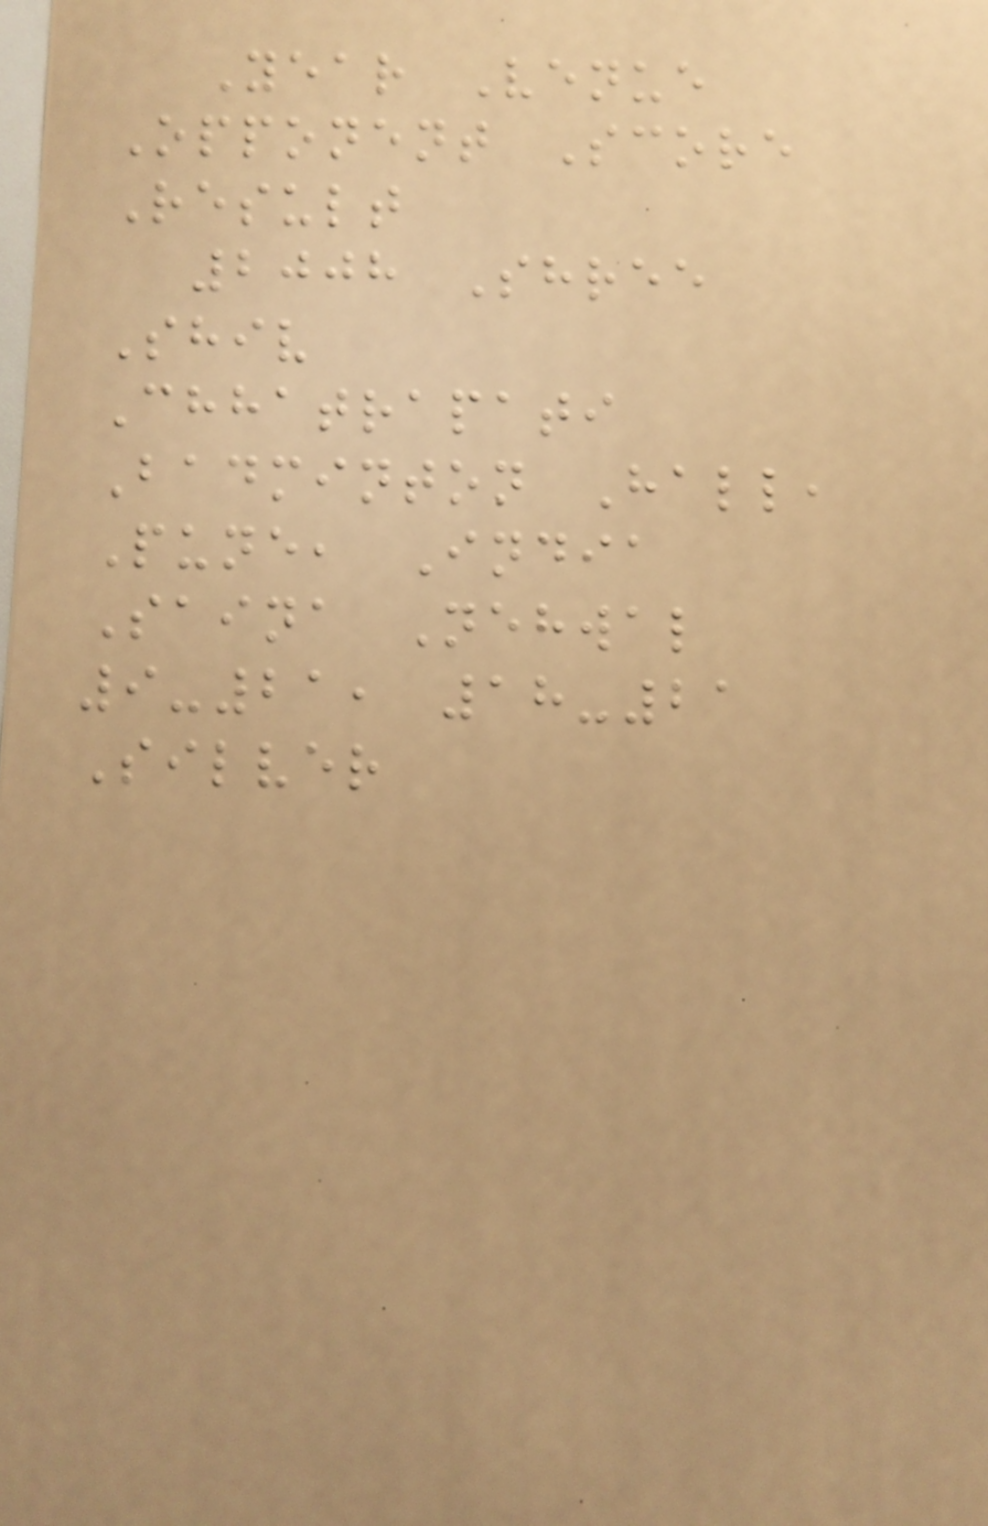Year Venue
Opponent Score
Result
2008 Shree
Shiv
Chhatrapati
Badminton Hall,
Pune, India
Saina Nehwal
9-21, 18-21
Silver
